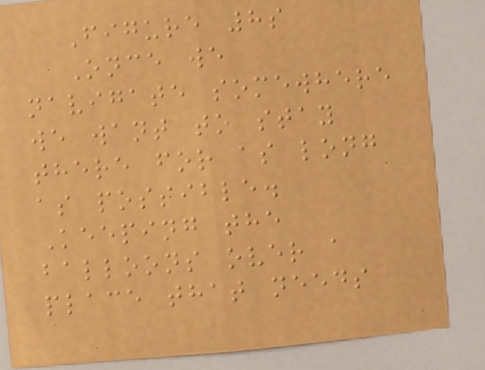Figure 8s
Once we
navigate somewhere
we want to stay
there for as long
as possible.
Keeping the
balloons over a
place that needs
